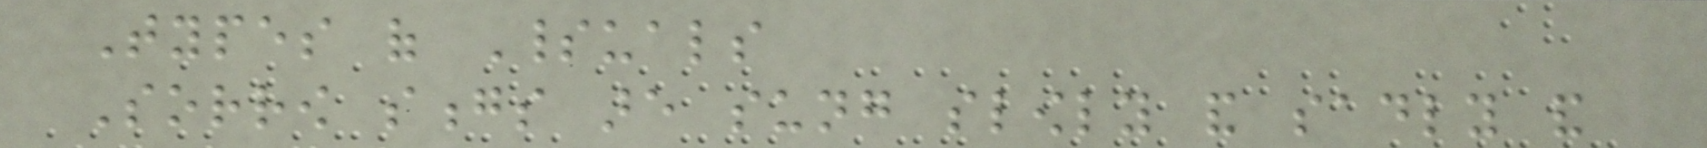Types of Spirituals
Sorrow songs are sung slowly and sadly and
